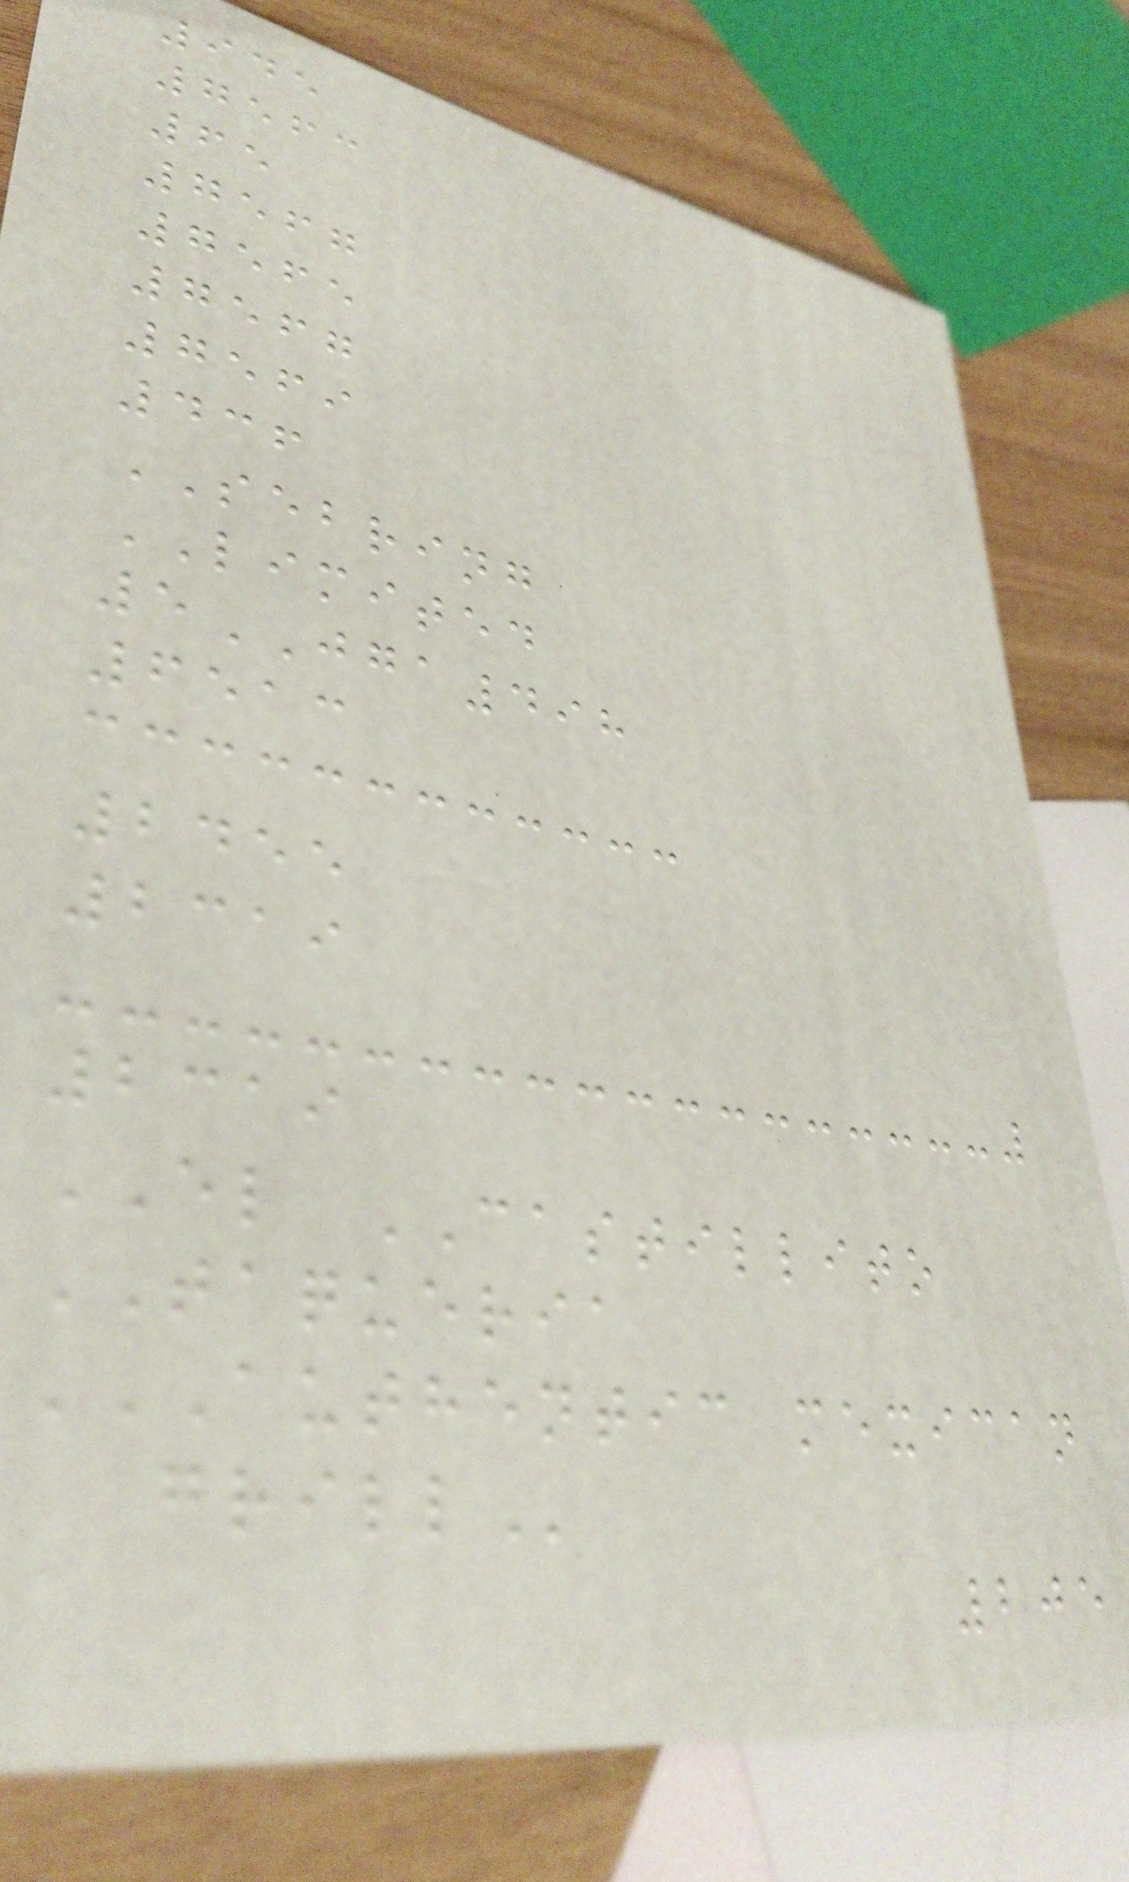945
7563
65
7567
7565
7567
7569
436
SEBRING
LIMITED
5JGA498
6513
2455
2319
2319
EL CASTILLITO
TAQUERIA
AUTHENTIC MEXICAN
GRILL
205
